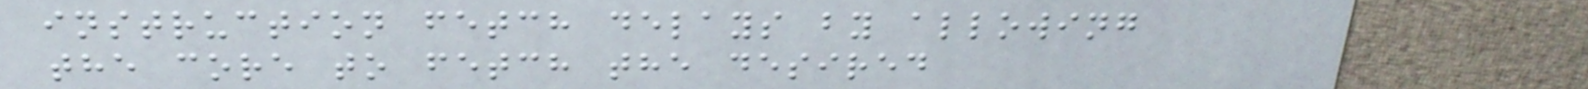instruction fetch delays by allowing
the core to fetch the desired
